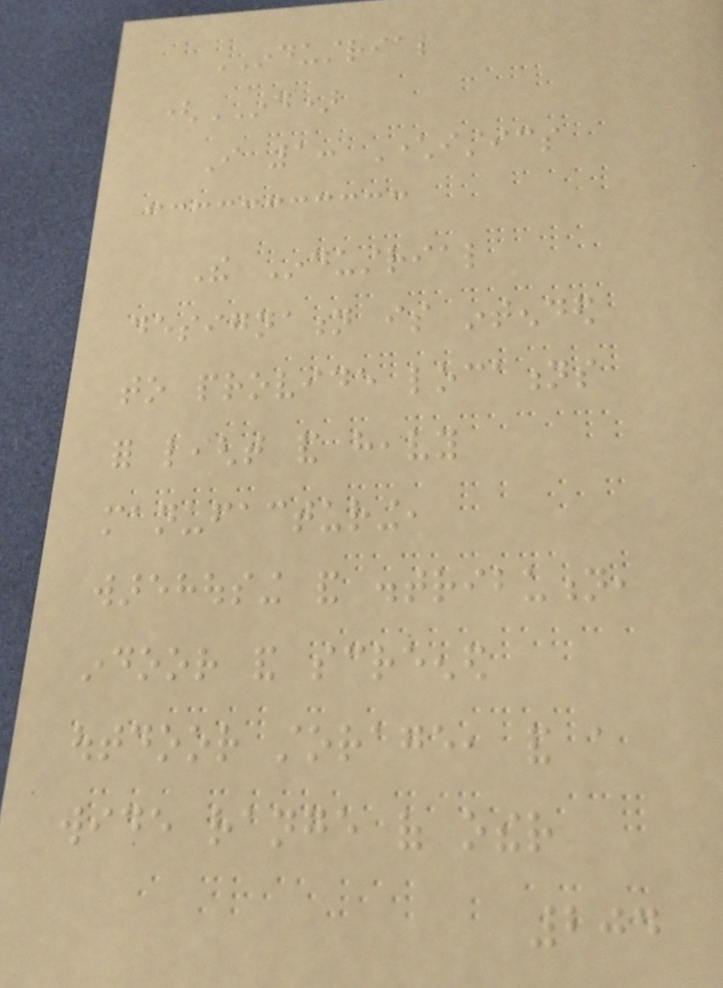INDUSTRIAL
(IND)
I 1: Characteristics
The Industrial
designation is intended
to provide locations
for light and heavy
manufacturing,
warehousing and distribution,
indoor and screened
outdoor storage, and a
wide range of other
204
